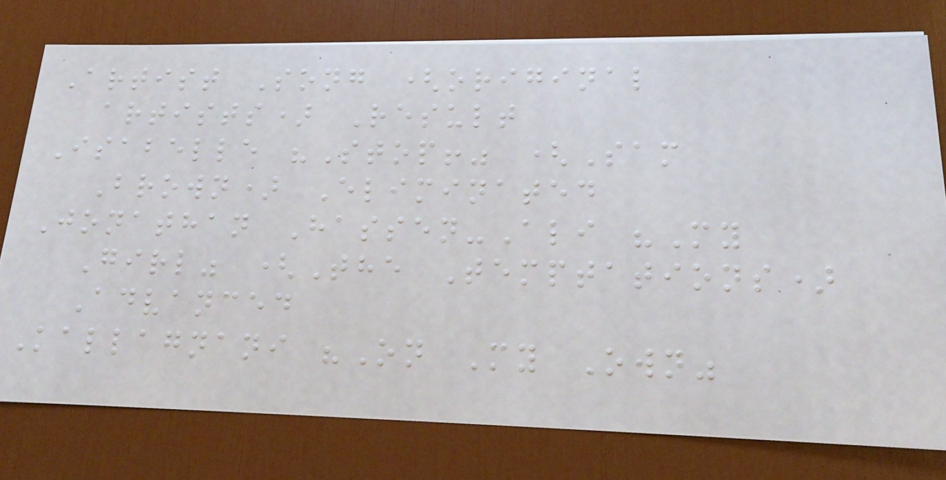Artist Song (original
artists) Result
Isabelle "Stop!" (Sam
Brown) Eliminated
Jonathan Hassen-Ali "My
Girl" (The Temptations)
Advanced
Kallagnani "On My Own"
